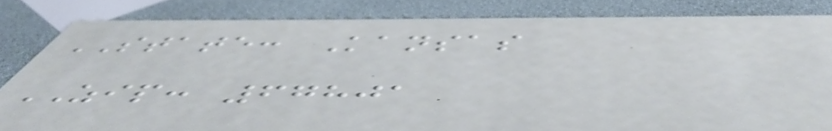STATE: Kansas
ZIP: 67801
